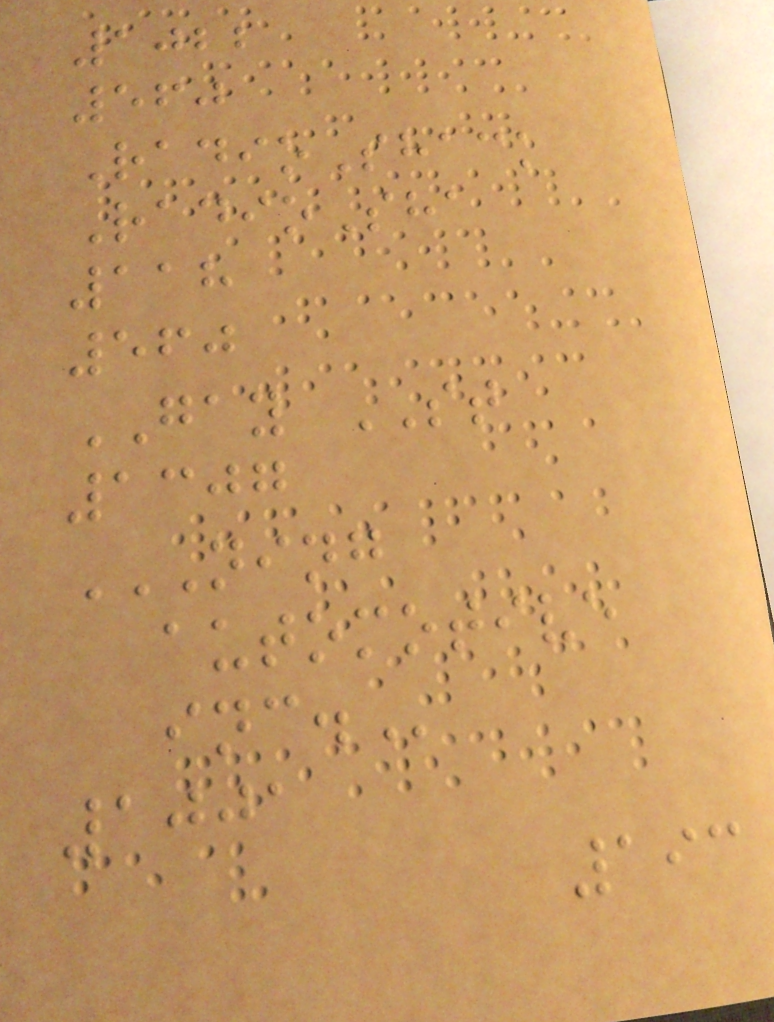1022
560
RadioShack
RadioSha
118
560
GAY ST
1307
NING
AUTOMOTIVE
INC.
1001
193
